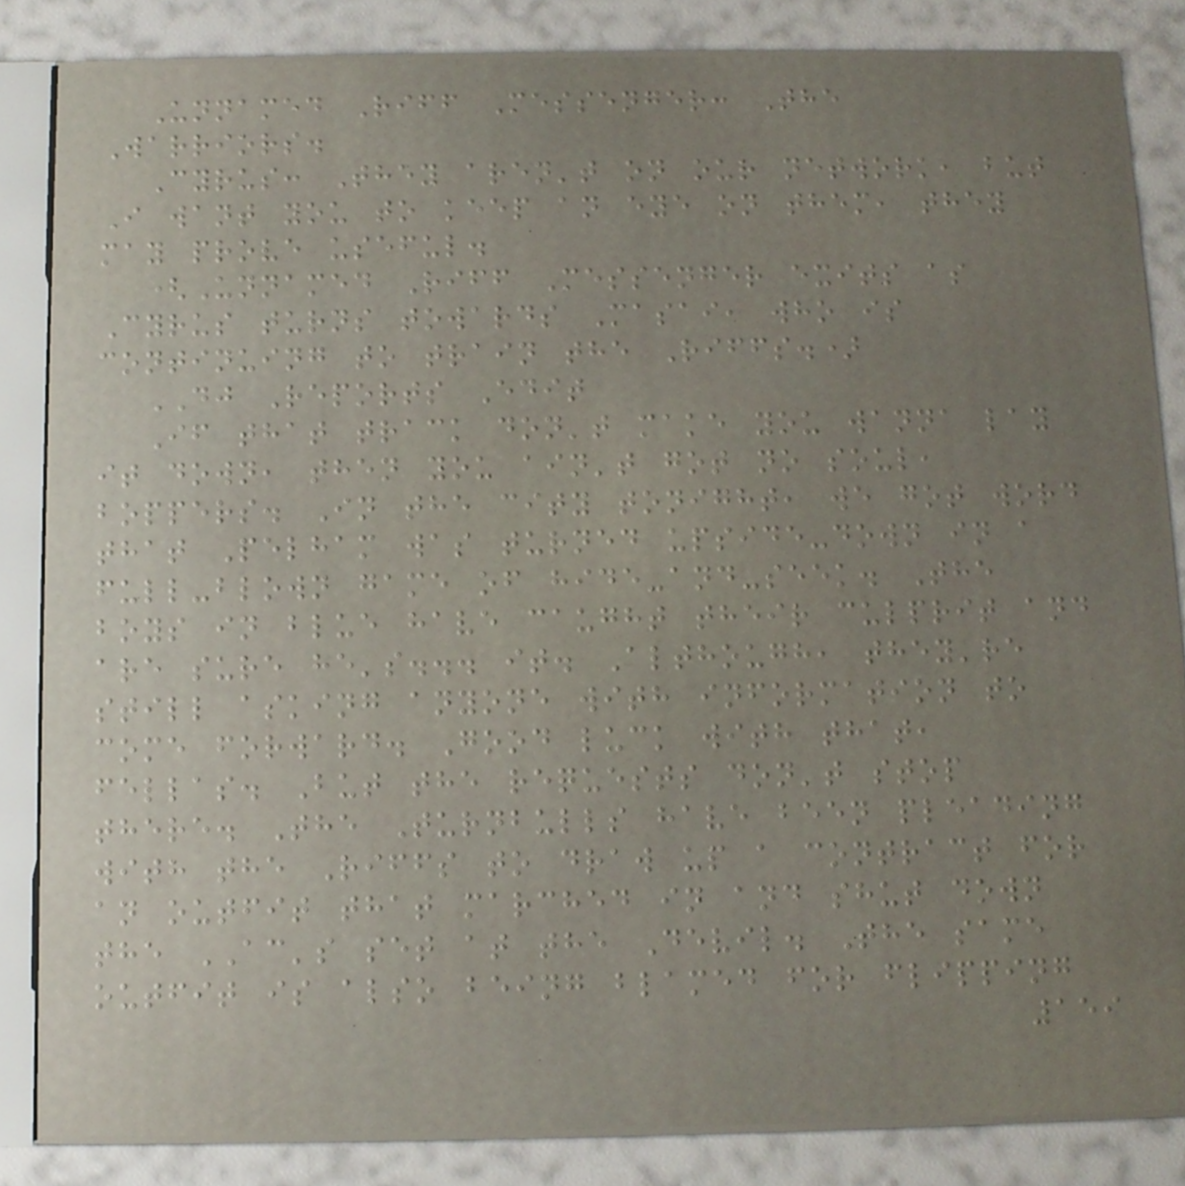Unnamed Riff Messenger: The
Warriors.
Cyrus: They aren't on our network, but
I want you to keep an eye on them, they
may prove useful.
(Unnamed Riff Messenger exits as
Cyrus turns towards Masai, who is
continuing to train the Riffs.)
DJ Reports Edit
If that track don't make you wanna lay
it down, then you ain't got no soul,
boppers. In the city tonight, we got word
that Pelham was turned upside-down in a
full-blown game of hide-and-seek. The
boys in blue have caught their culprit and
are sure he's... it. Although, they're
still asking anyone with information to
come forward. Good luck with that,
fellas. But the requests don't stop
there. The Turnbulls have been pleading
with the Riffs to draw up a contract for
an outfit that marched in and shut down
the AC's set at the Devil. The same
outfit is also being blamed for flipping
159
